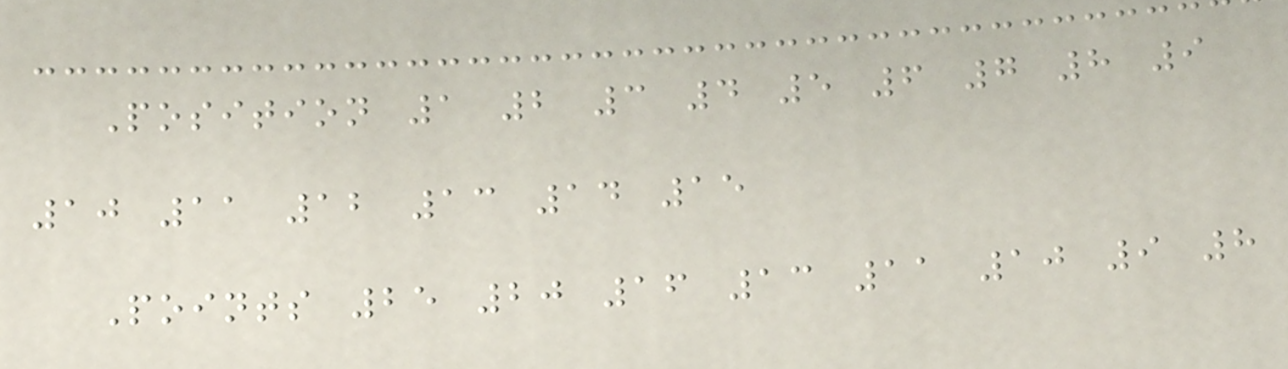Position 1 2 3 4 5 6 7 8 9
10 11 12 13 14 15
Points 25 20 16 13 11 10 9 8
